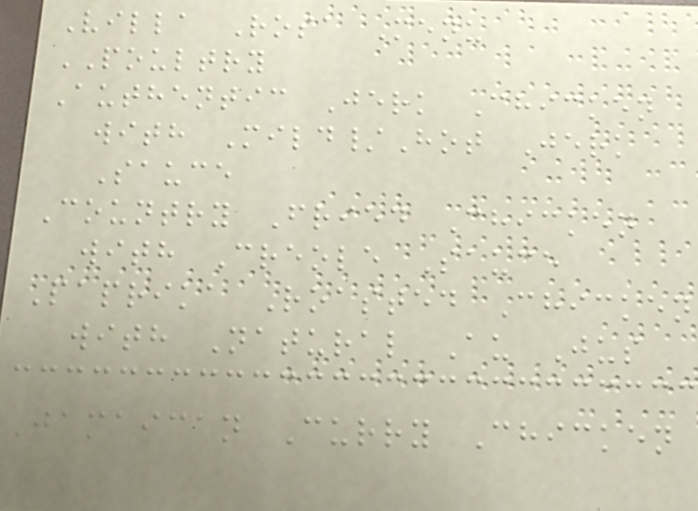Villa Rosa Menu
POULTRY
Authentic Jerk Chicken
with Mild/Hot Jerk
Sauce
Country Fried Chicken
with Creole Sauce
Paprika Roasted Chicken
with Natural Au Jus
Jamaican Curry Chicken
